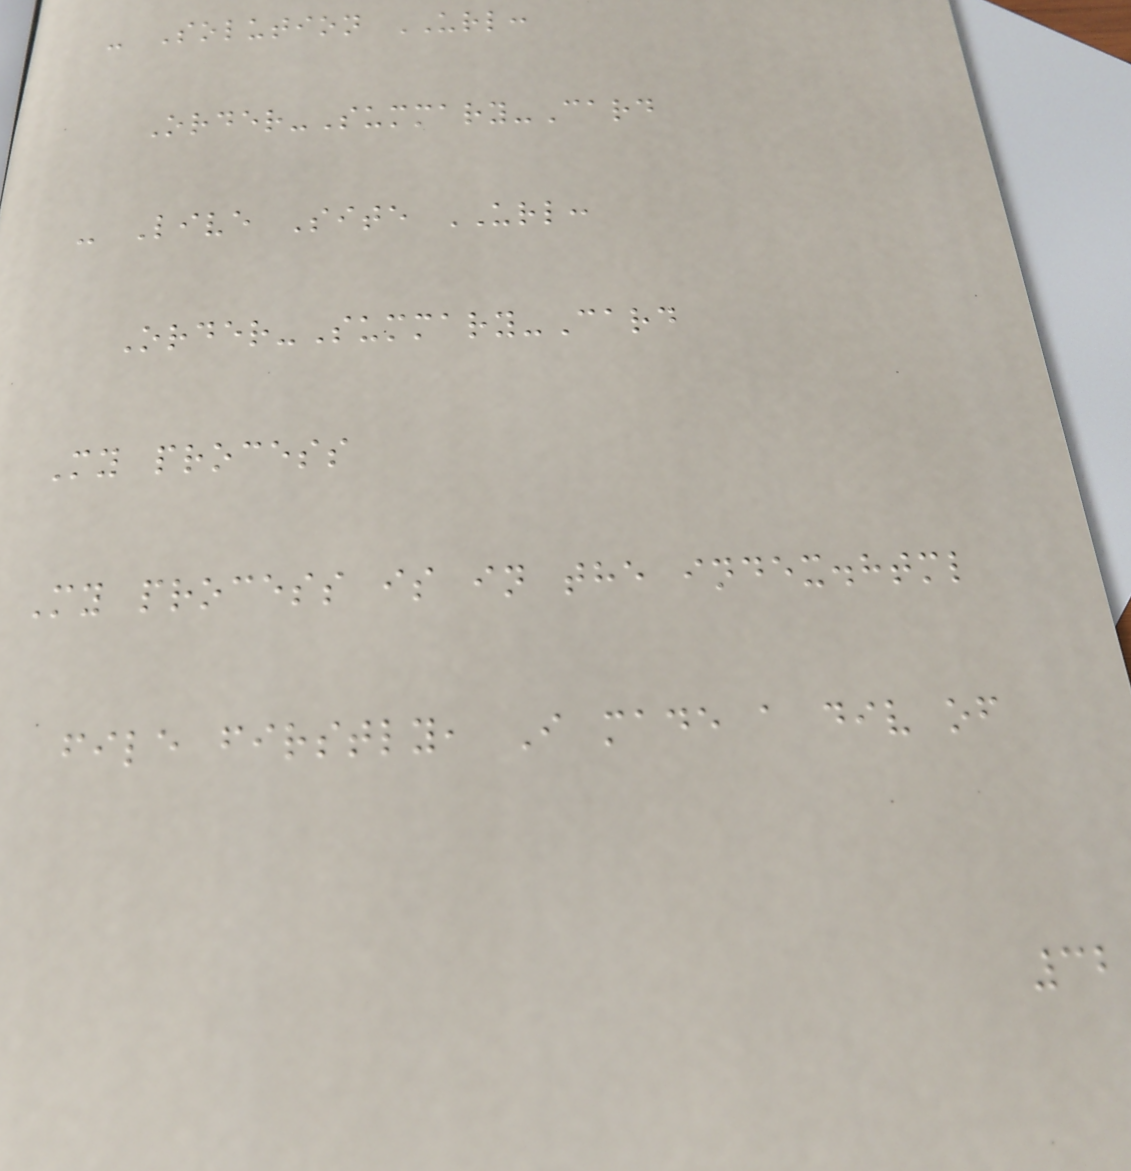- Solution URL:
Order-Summary-Card
- Live Site URL:
Order-Summary-Card
My process
My process is in the index.html
file firstly, I made a div of
32
